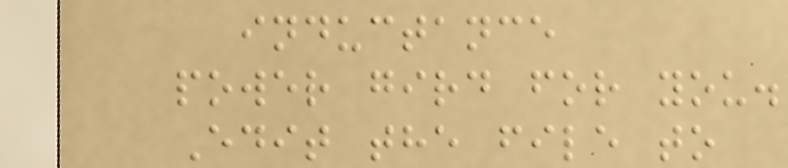inductance
power gird for you.
Edit the file to
